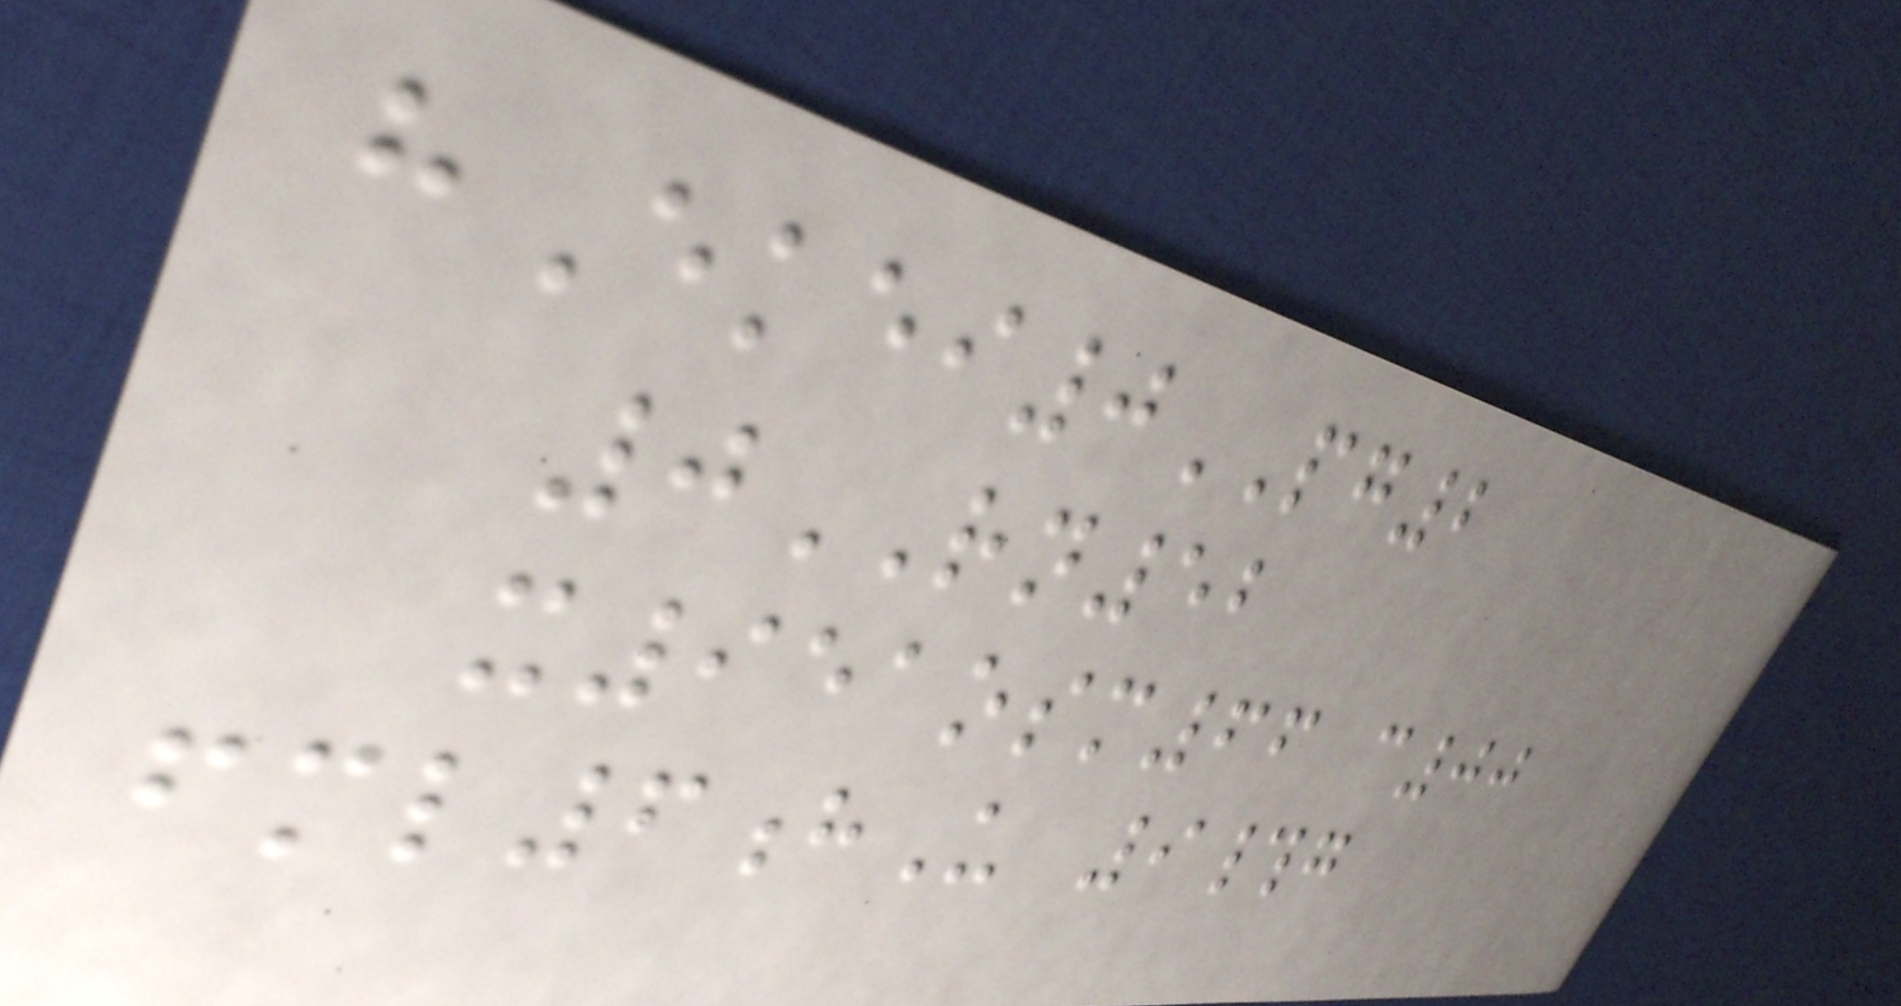hEkei0PG2
0RN52
x951osm66 c00
fml6hU 9#g
